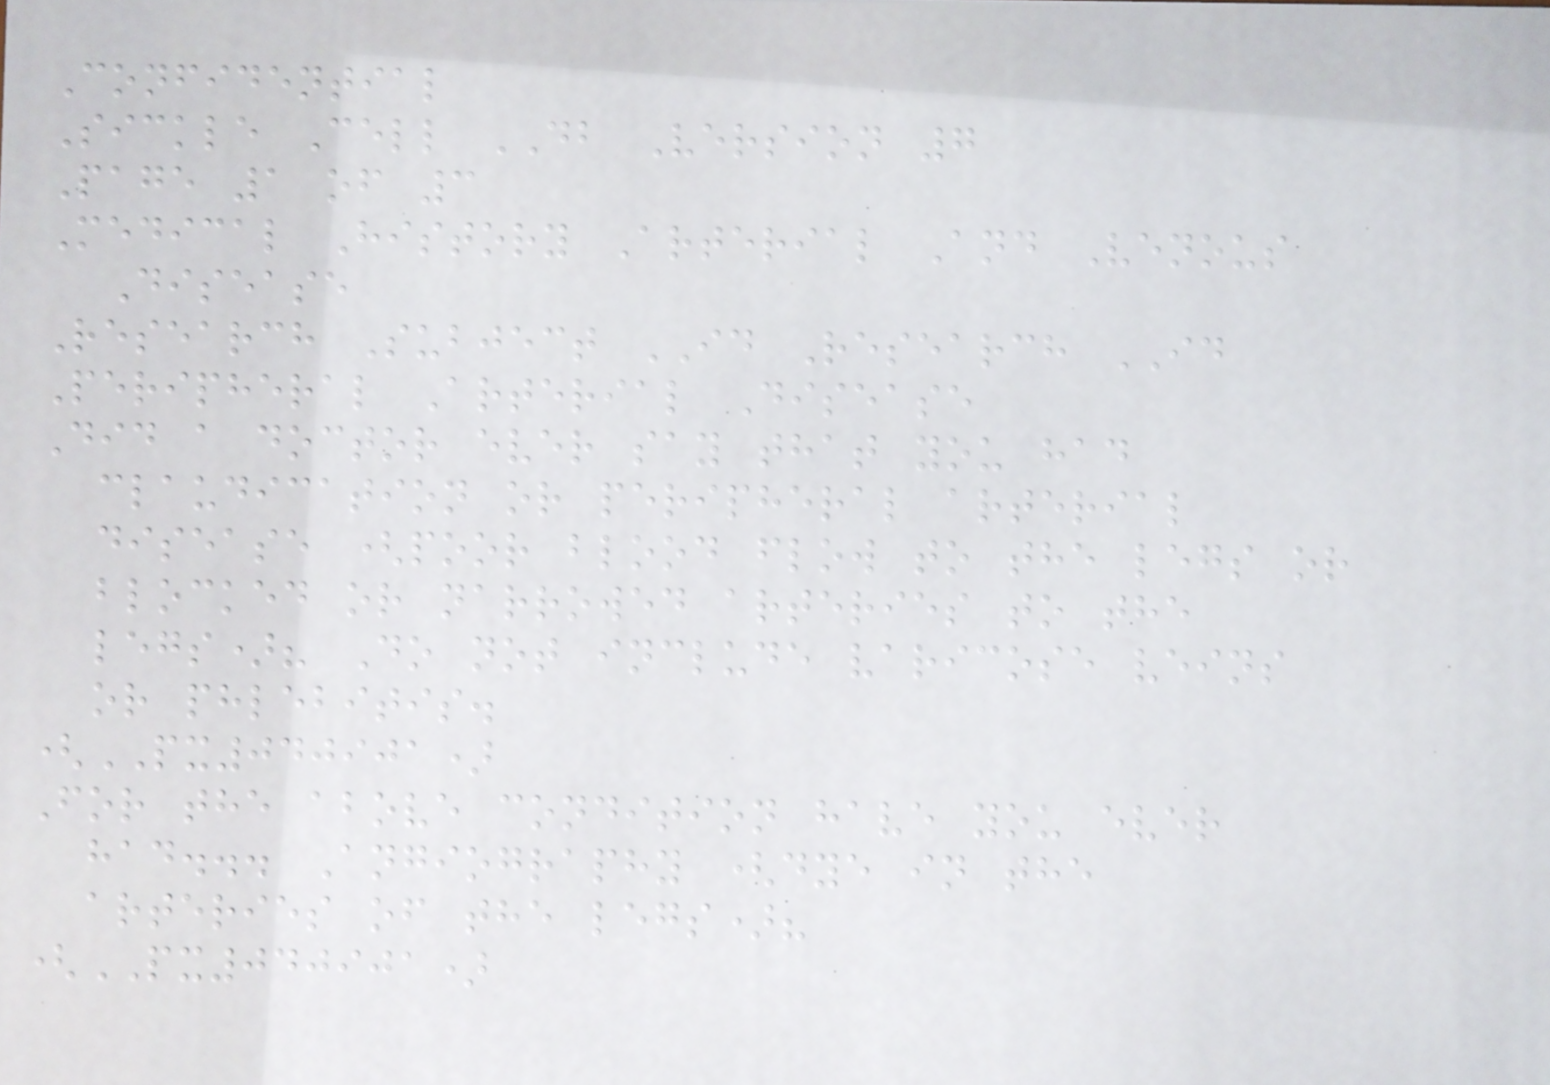Confidential
Sickle Cell DB Version 7
Page 1 of 3
Medical History Arterial And Venous
Disease
Research Subject ID Research ID
Peripheral Arterial Disease
Did a doctor ever say that you had
claudication or peripheral arterial
disease (poor blood flow to the legs or
blocked or narrowed arteries to the
legs)? Do not include varicose veins
or phlebitis.
(PX040901)
For the above condition have you ever
had... Angiography (dye in the
arteries of the legs)?
(PX040901)
